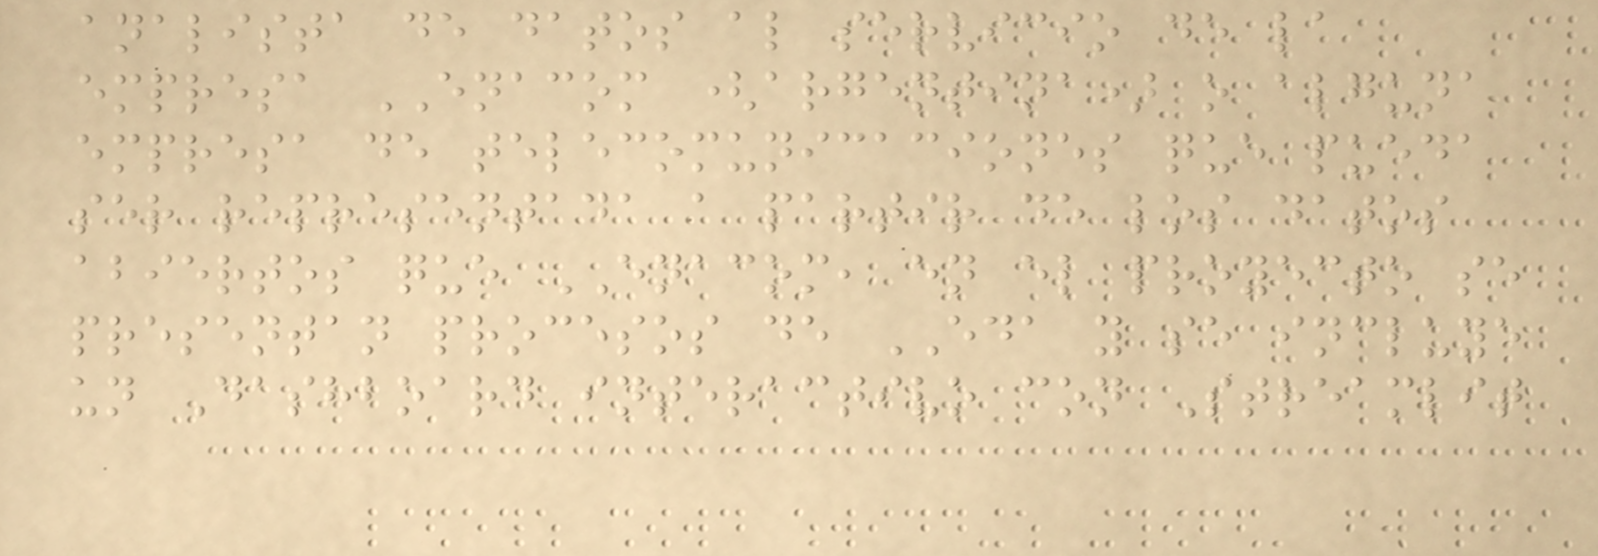analista de datos al servicio de la
empresa ENACOM (argentina) o alguna
empresa de telecomunicaciones que pueda
ser representada a partir de los datos
abiertos que ENACOM, en el proyecto se
presentan procesos de EDA y se incluye
un Dashboard interactivo con Streamlit
